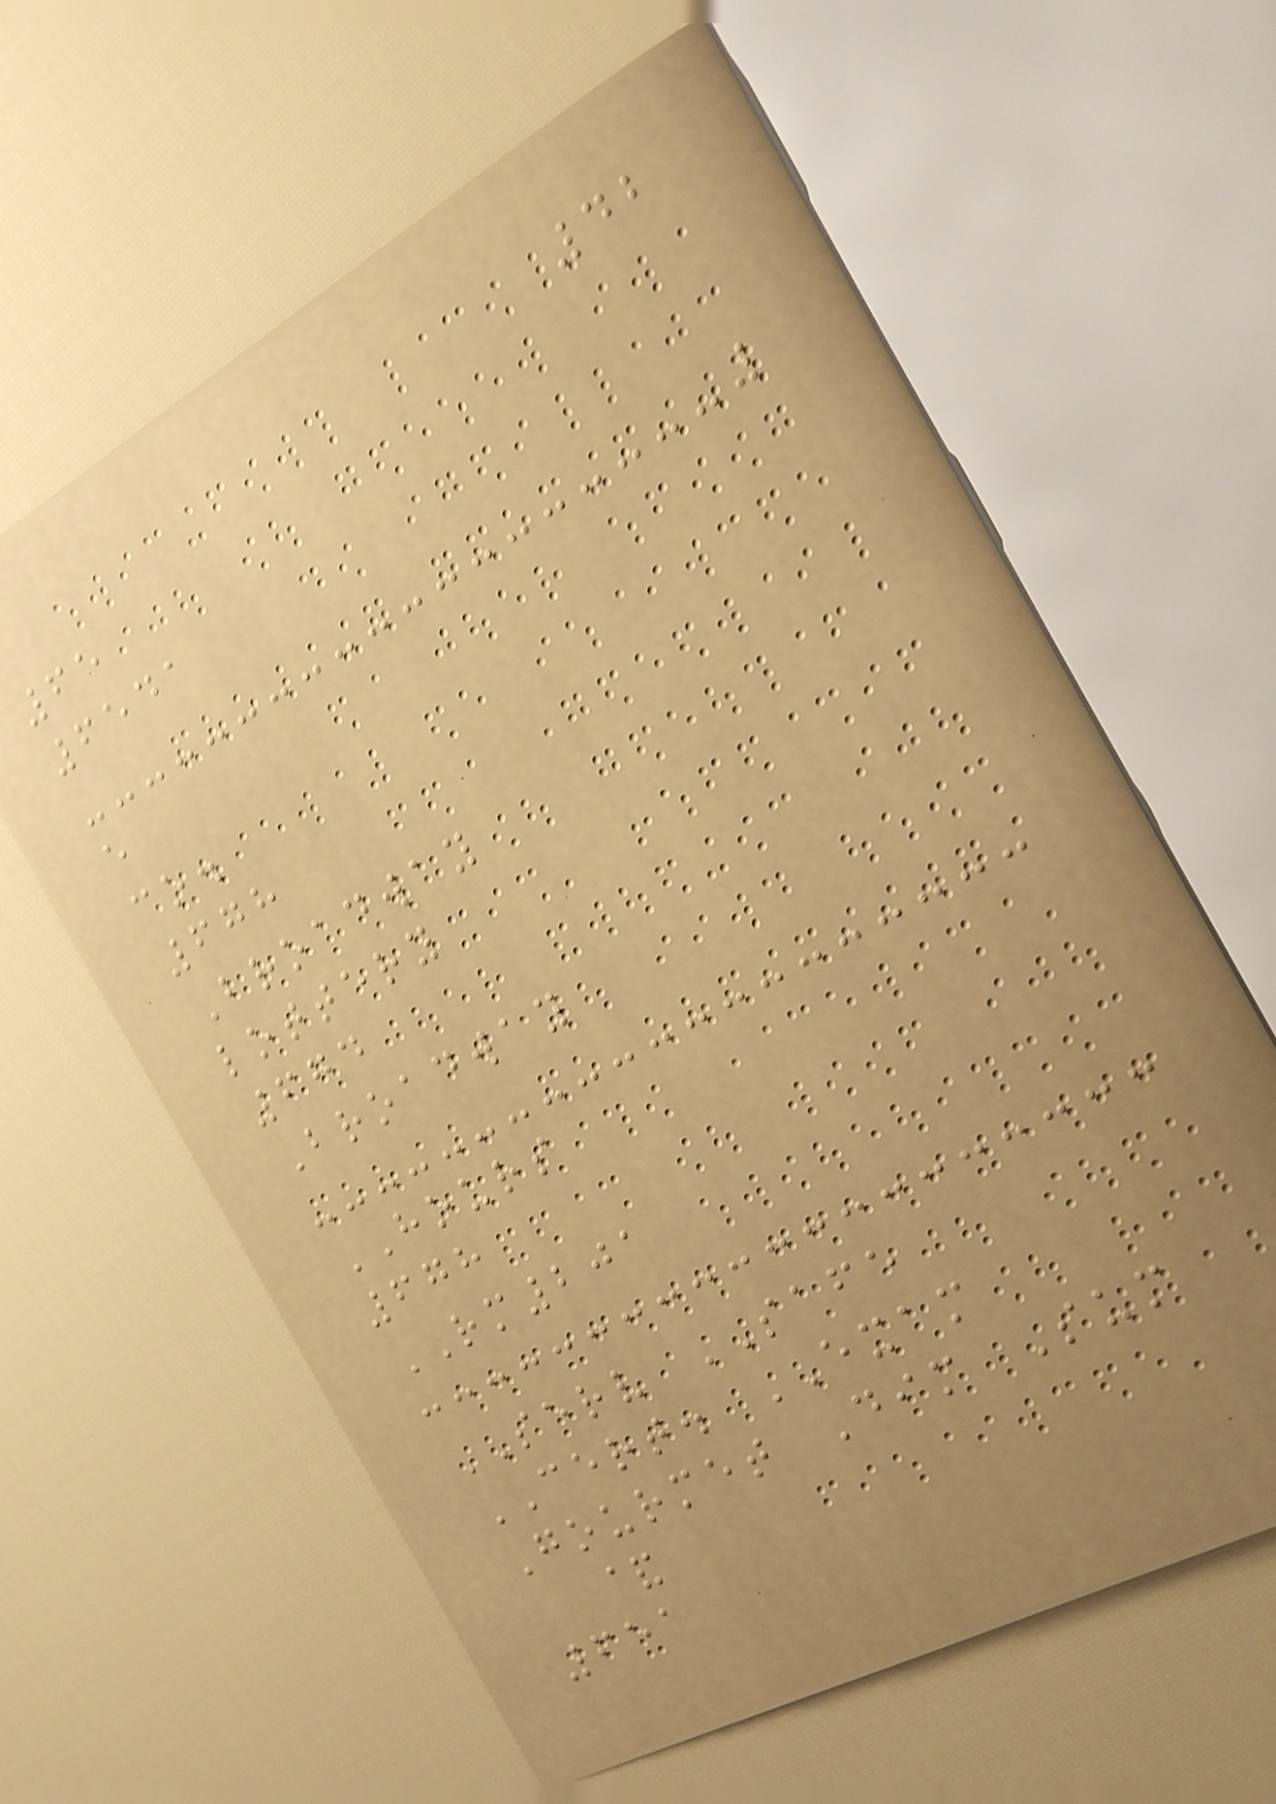42
65
6541
e
co.
678
Broadway
lottery
674
Broadway
HOURS
678
RM201
SERV SAFE
CERT. EXAM
Gourmet Dim Sum
&
651
